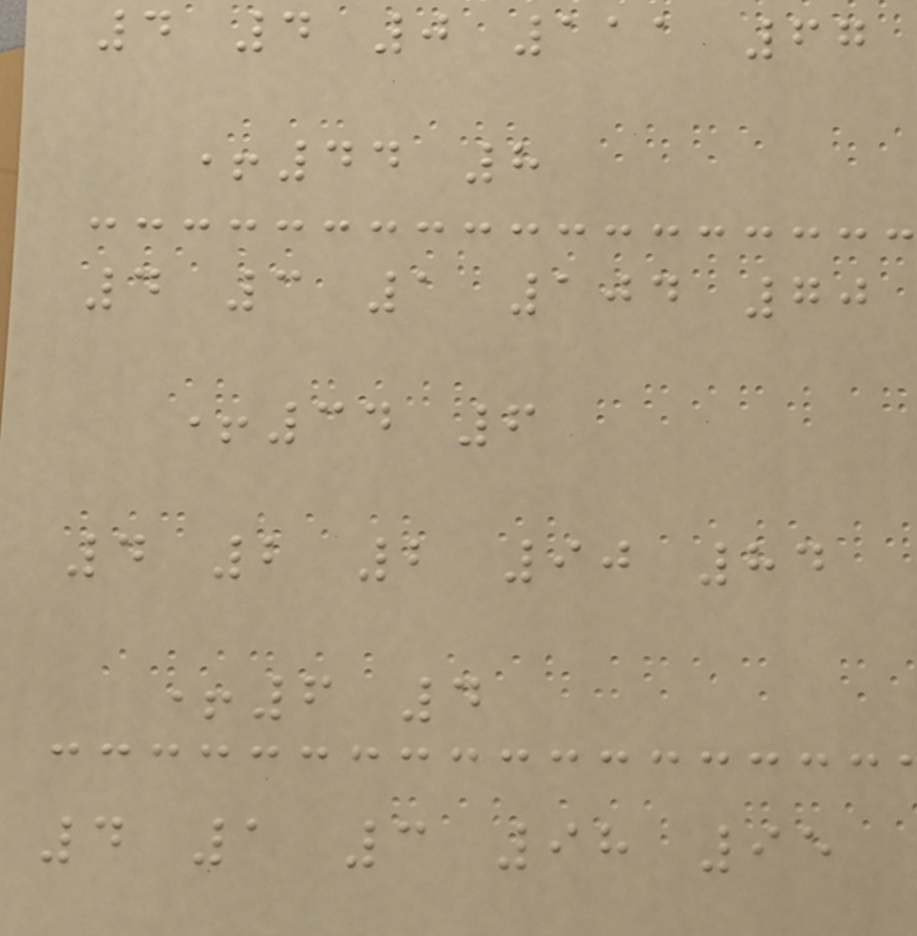4 4 0 111 67
+44 8
4 3 1 104 70
+34 6
4 2 2 90 84
+6 4
4 1 3 98 95
